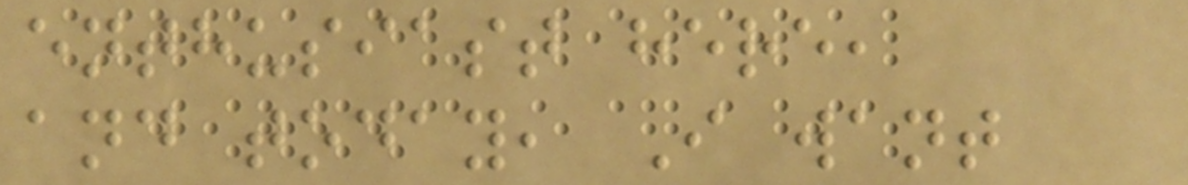enthusiast here,
and today, I want
